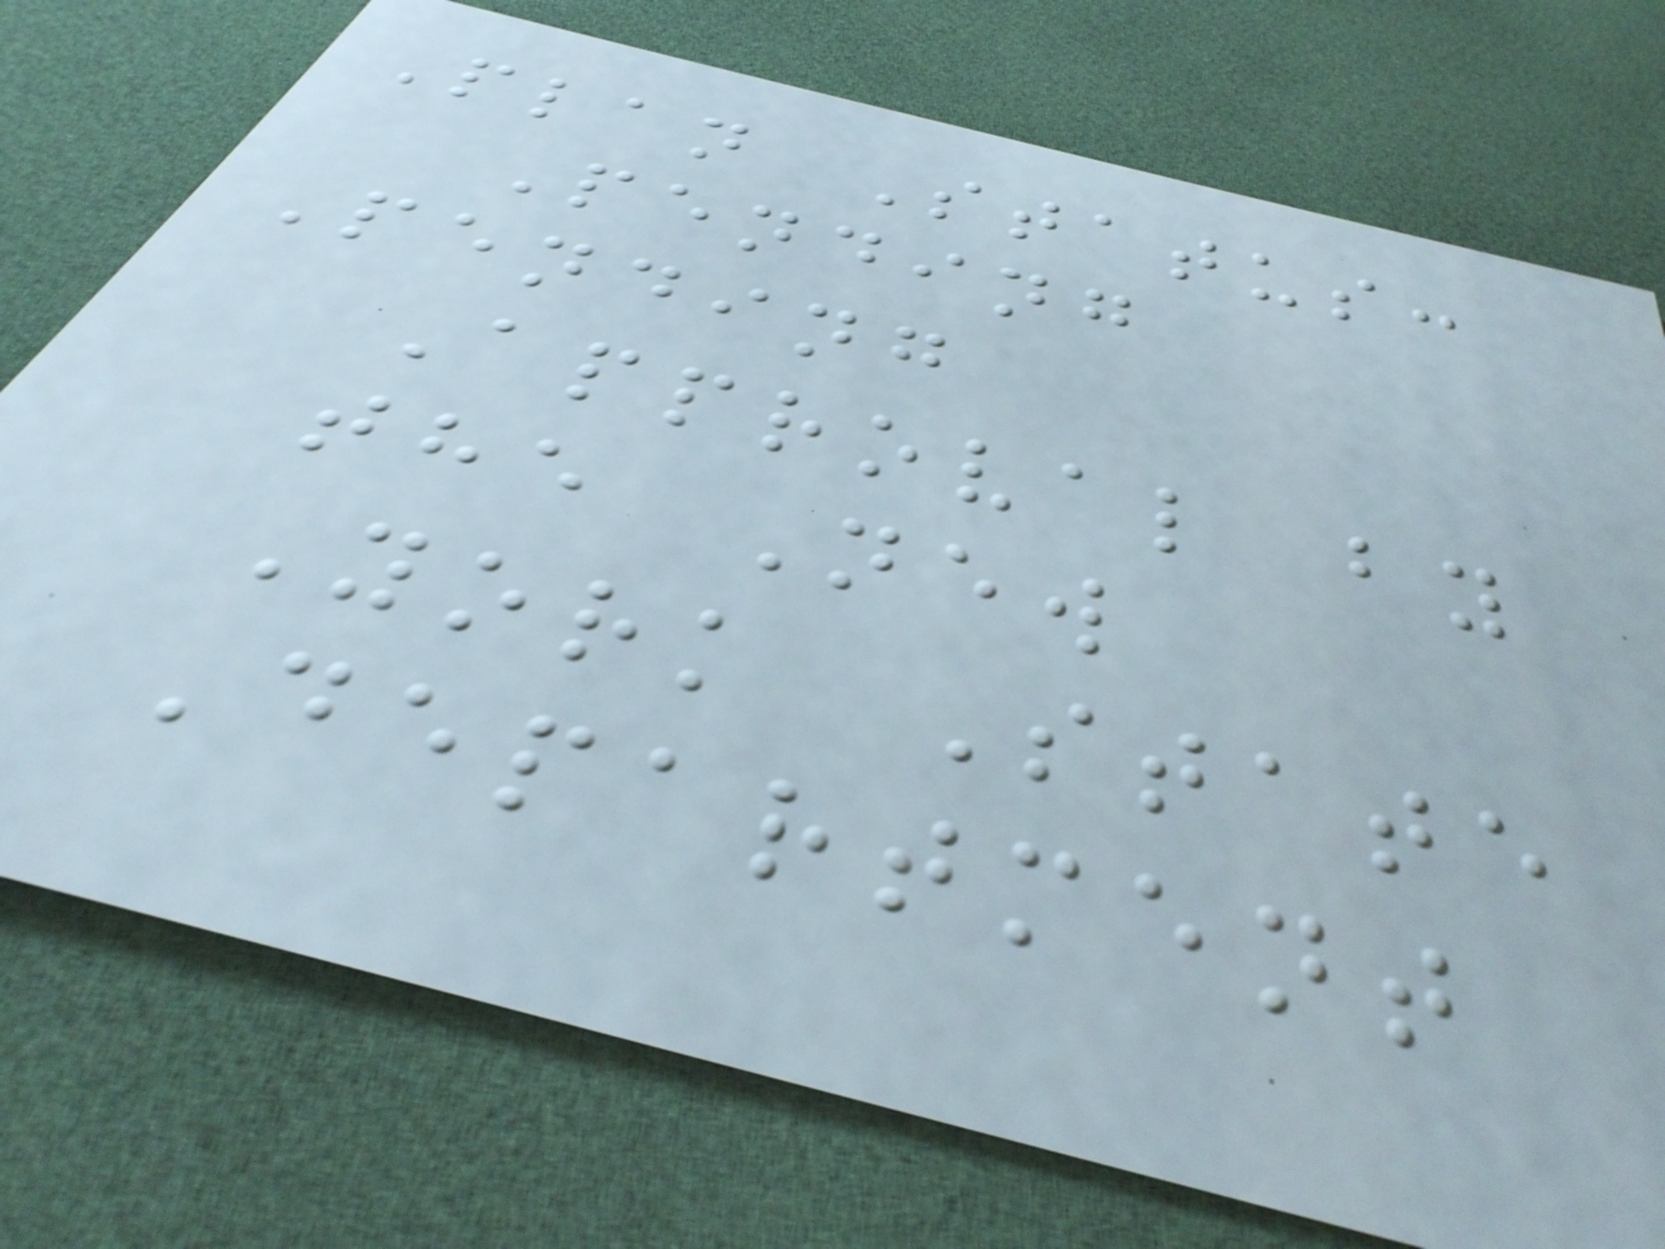Plan Status:
Pending
Pending
Approval by
the New
York State
Department
